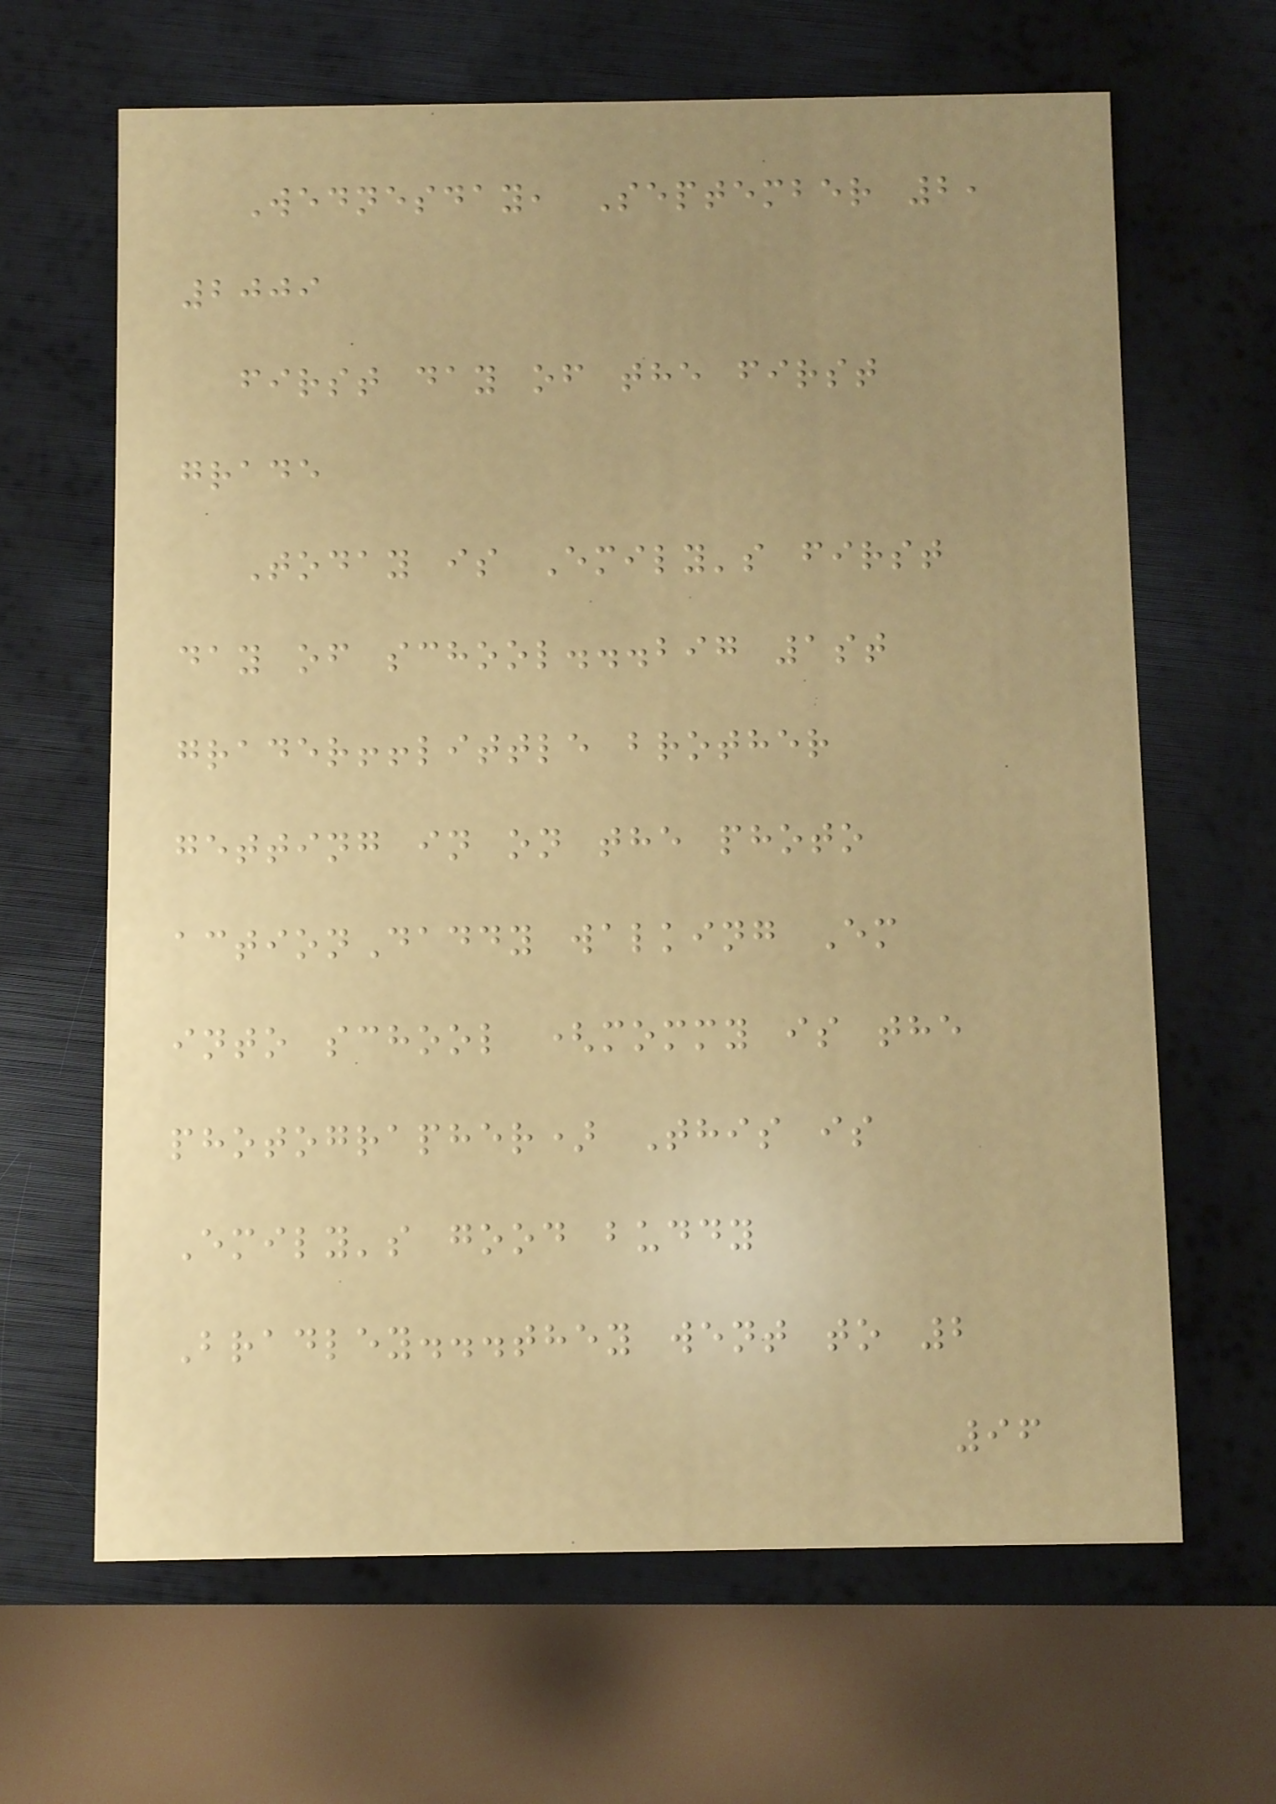Wednesday, September 2,
2009
first day of the first
grade
Today is Emily's first
day of school...big 1st
grader!!little brother
getting in on the photo
actionDaddy walking Em
into school (mommy is the
photographer) This is
Emily's good buddy
Bradley...they went to 2
96
